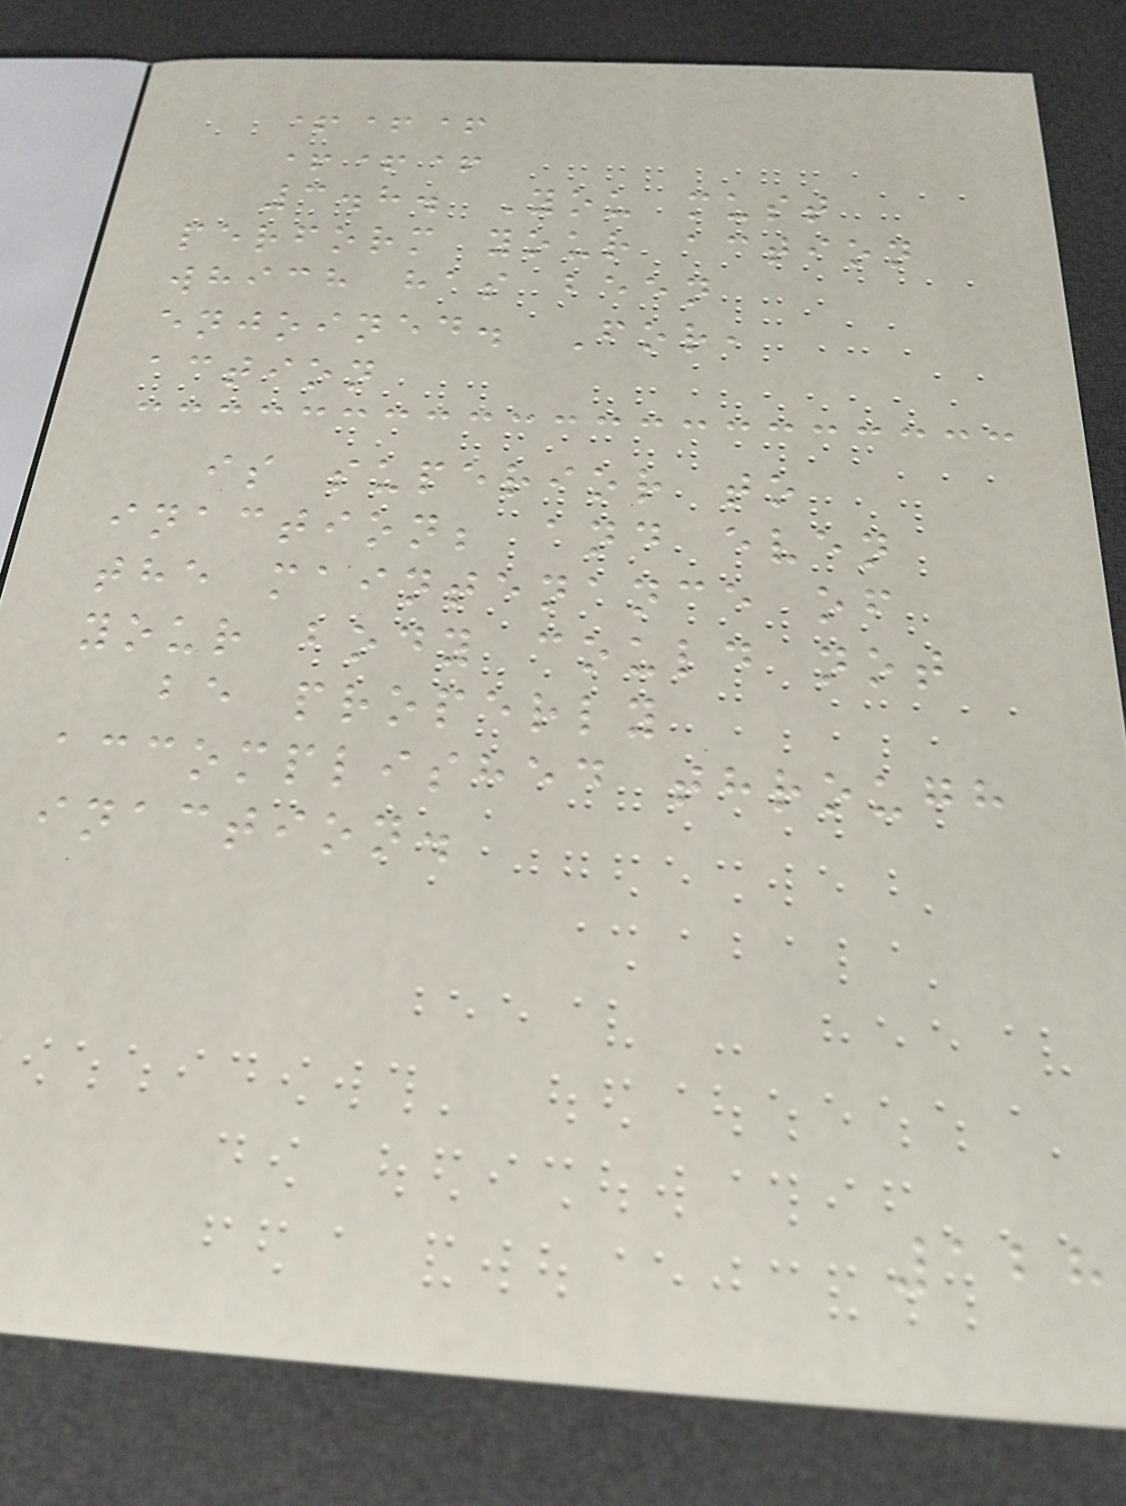+++
+++
3.8. You must
perform your action
which has been
enjoined. For,
action
is superior to
inaction; and even
the maintenance of
your body could not
be properly
accomplished through
inaction.
128
